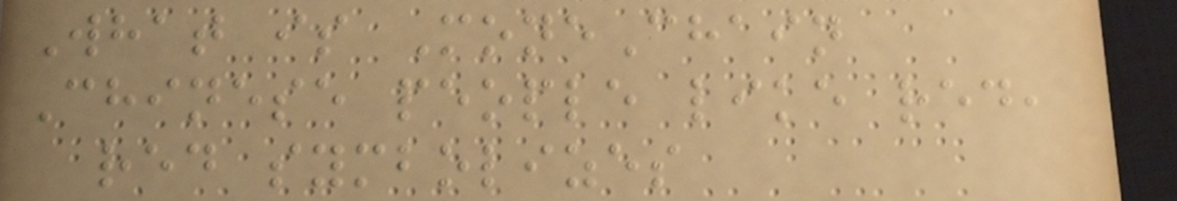What is MoneChain
Chinese people like red,
red symbolizes
